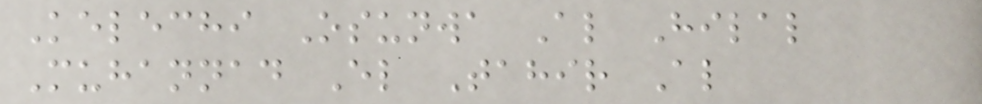Kelechi Osunwa Al Hilal
Muhannad El Tahir Al
